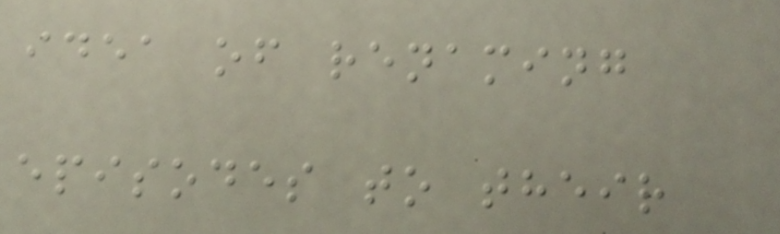idea of renaming
episodes to their
